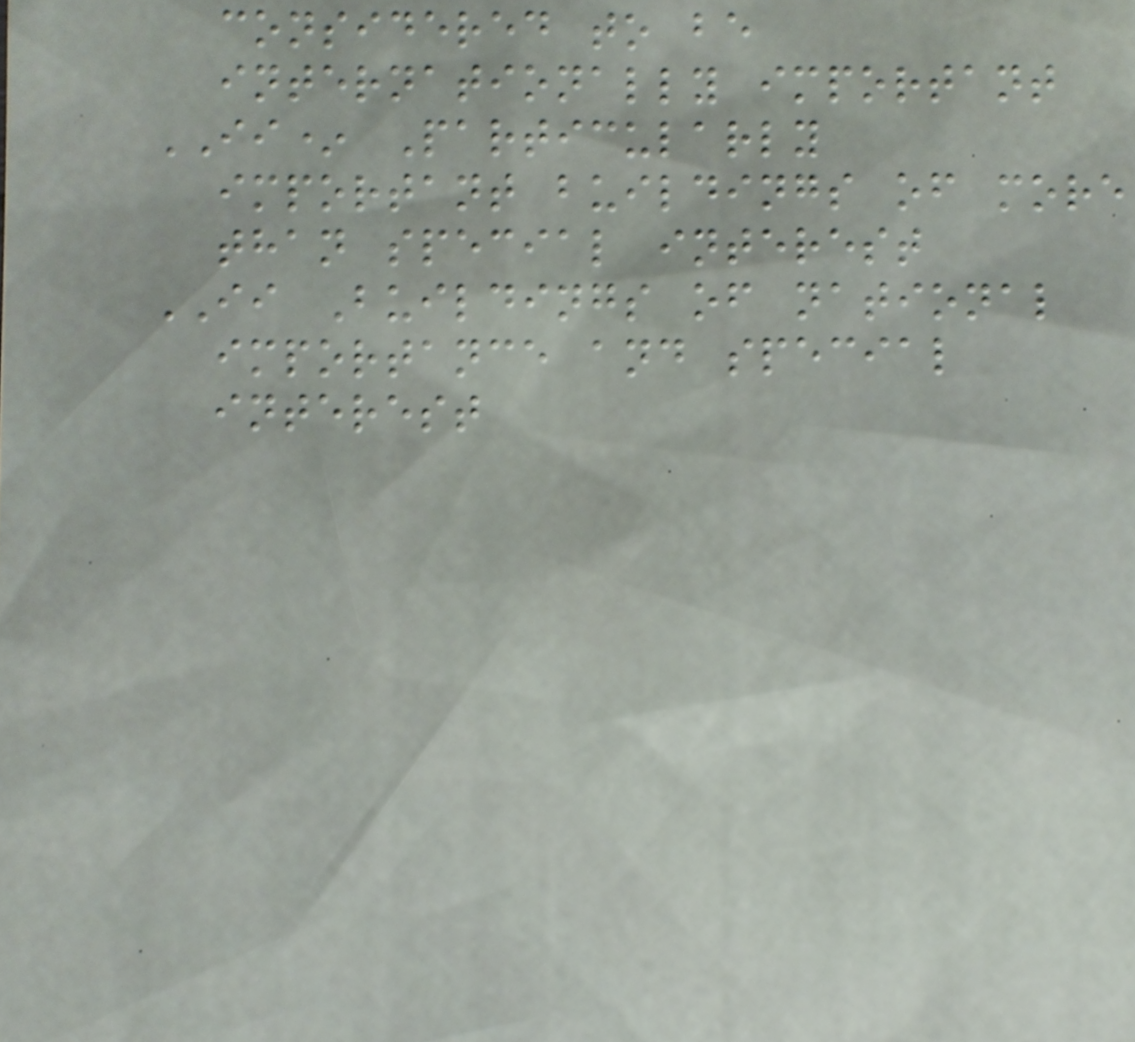considered to be
internationally important
II* Particularly
important buildings of more
than special interest
II Buildings of national
importance and special
interest
